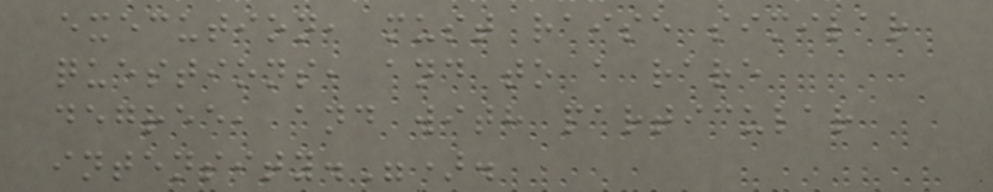execution, must raise similar
questions, and to a rare
degree, and with particular
intensity.").
